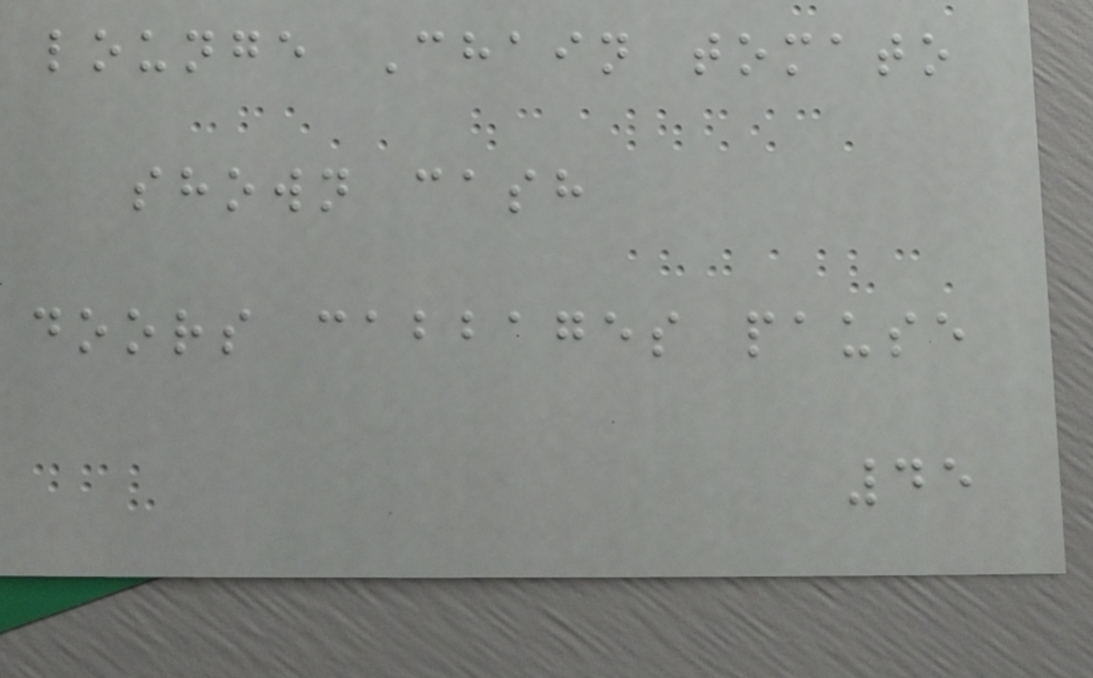lounge Chain tomato
shown cash
doors cabbages pause
45
